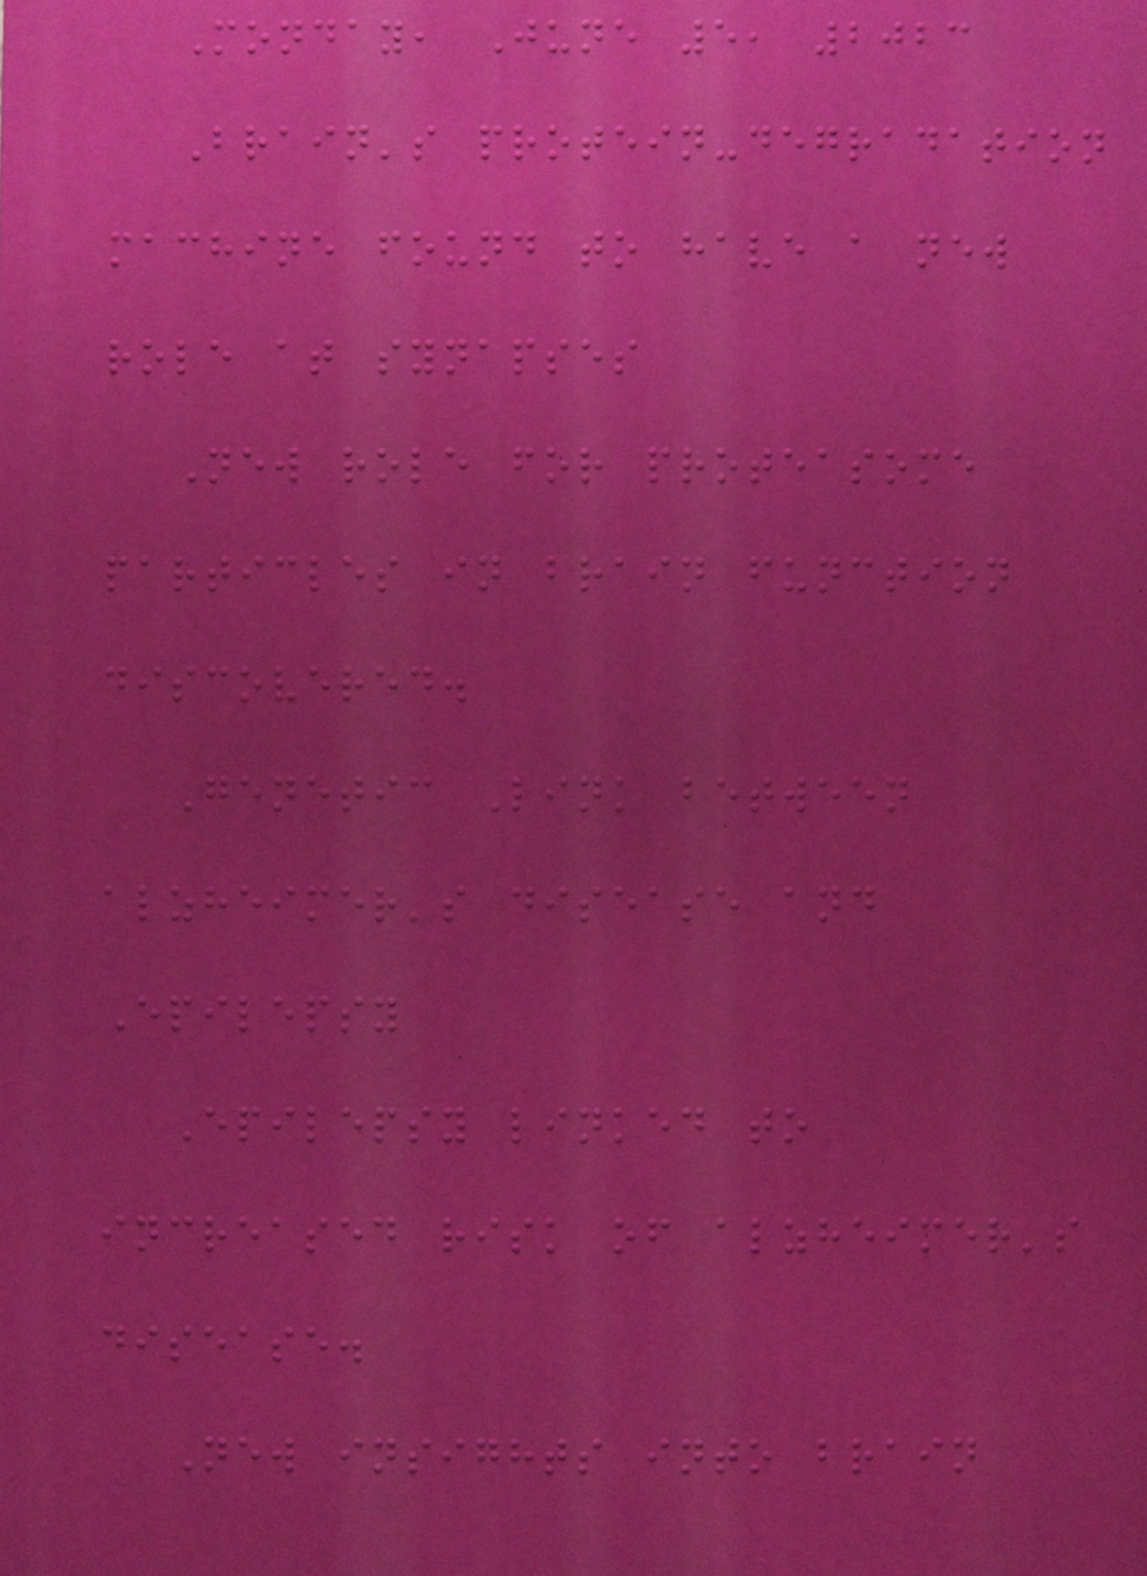Monday, June 5, 2023
Brain's protein-degradation
machine found to have a new
role at synapses
New role for proteasome
particles in brain function
discovered.
Genetic Link between
alzheimer's disease and
Epilepsy
Epilepsy linked to
increased risk of alzheimer's
disease.
New insights into brain
